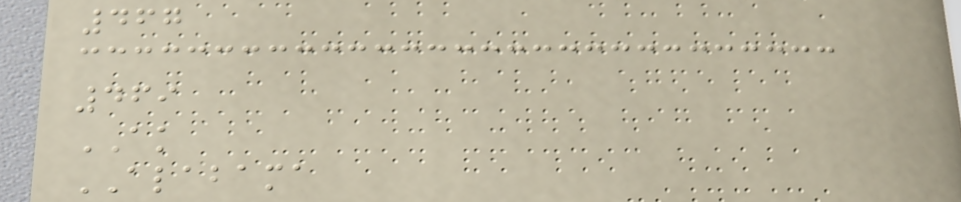467
469
AK
ALABAMA
